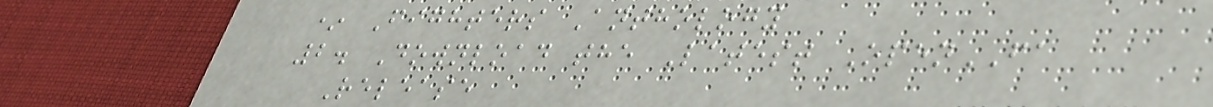* Fighters Anthology
2. Download the Latest OpenFA
Release
